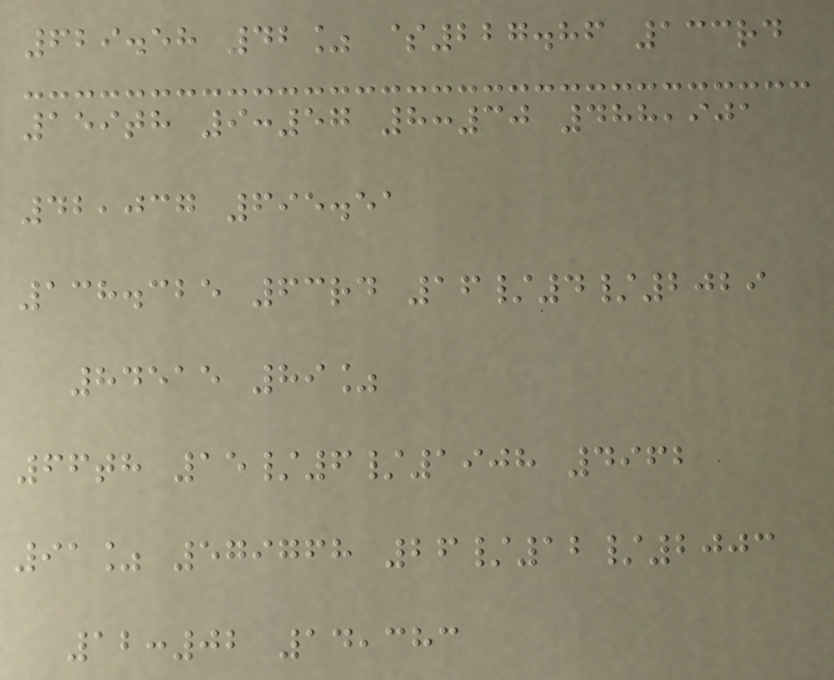629.58 42% $227.86 133rd
159th 9:57 8:30 488,901
42,037 695.51
138.325 63rd 16/4/2029
84515 89%
66th 15/6/1908 4962
91% 579768 26/12/2003
12:02 14,383
